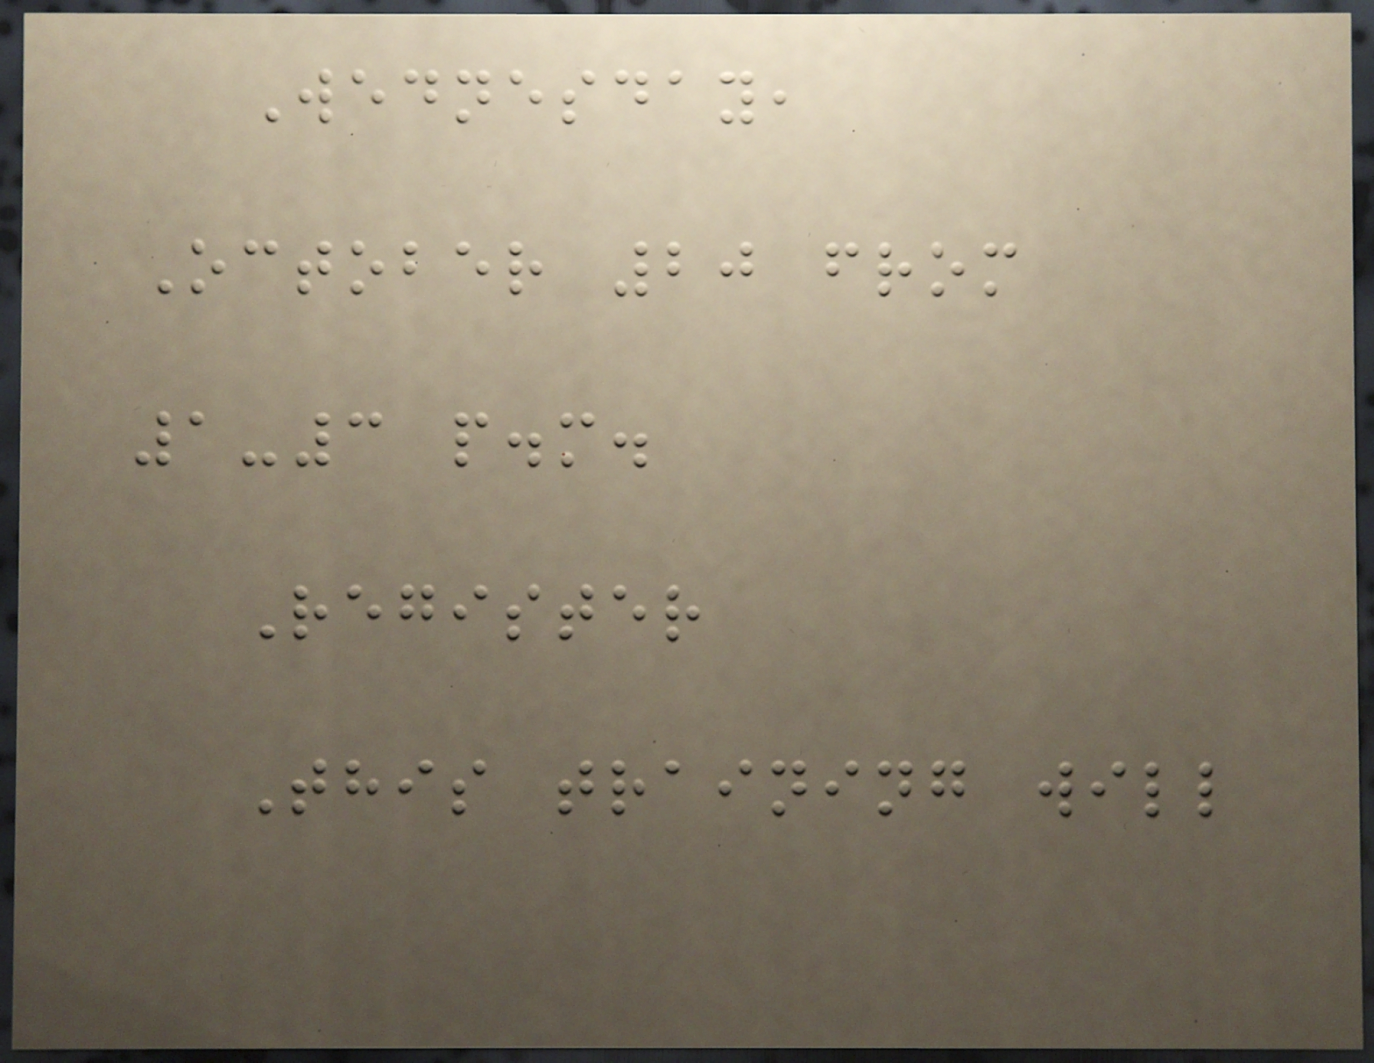Wednesday,
October 20 from
1-3 p.m.
Register
This training will
